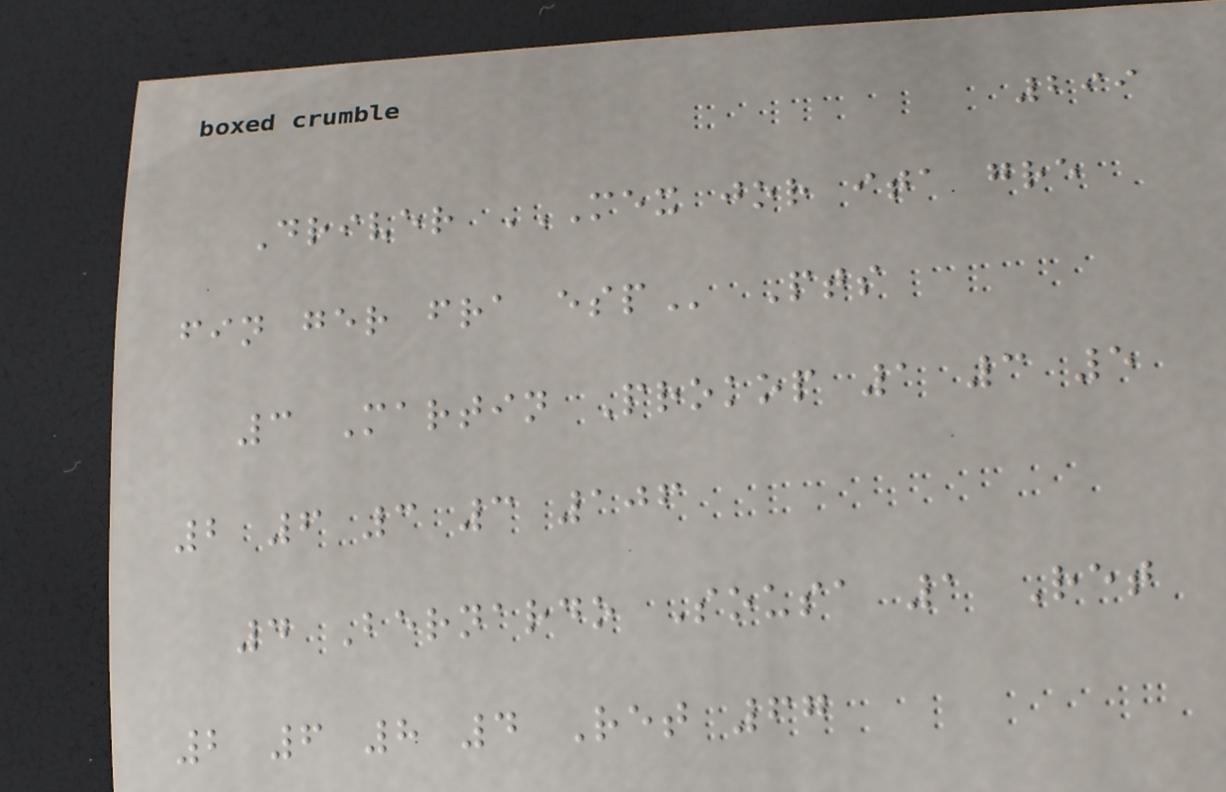299
Driver MEX JOR ITA GRE
FIN GER FRA ESP Pts
3 Martin Prokop 1 3 5
2 6 3 3 106
4 Bernardo Sousa 1 Ret
2 6 8 4 Ret 67
